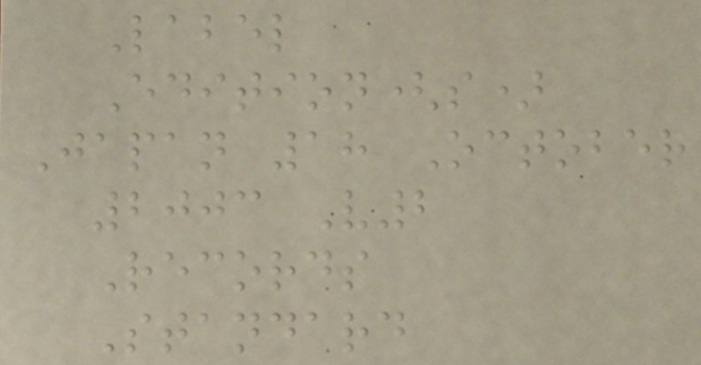Label
Edition(s)
Japan 18 October
2003 V2
Records
Standard
